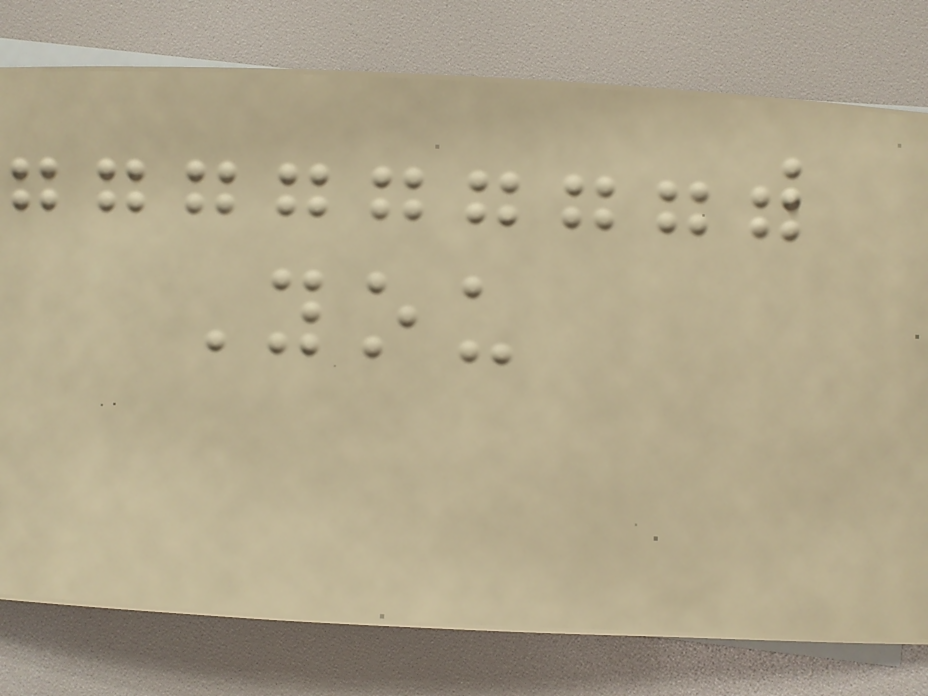You
